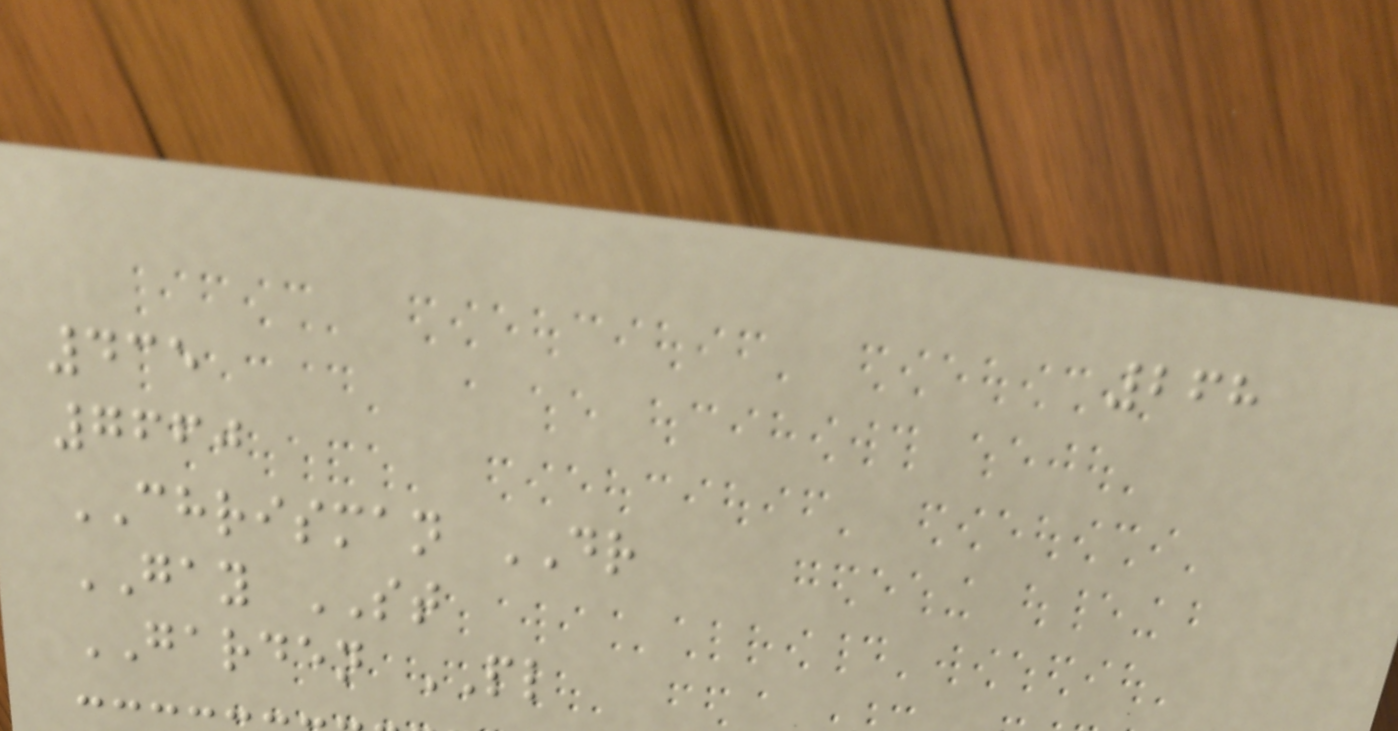268
435
7660
CHRISMAN DR
GAY ST
GARDEN PL
